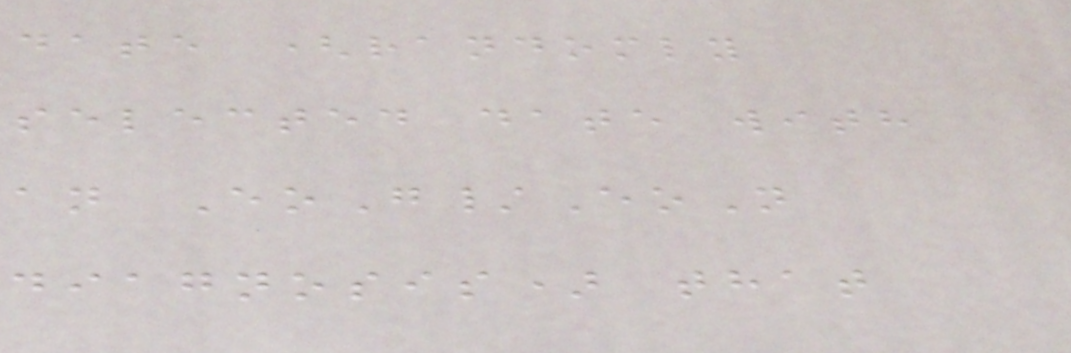date (randomly
selected date with
an EoG/EoN
diagnosis) that
